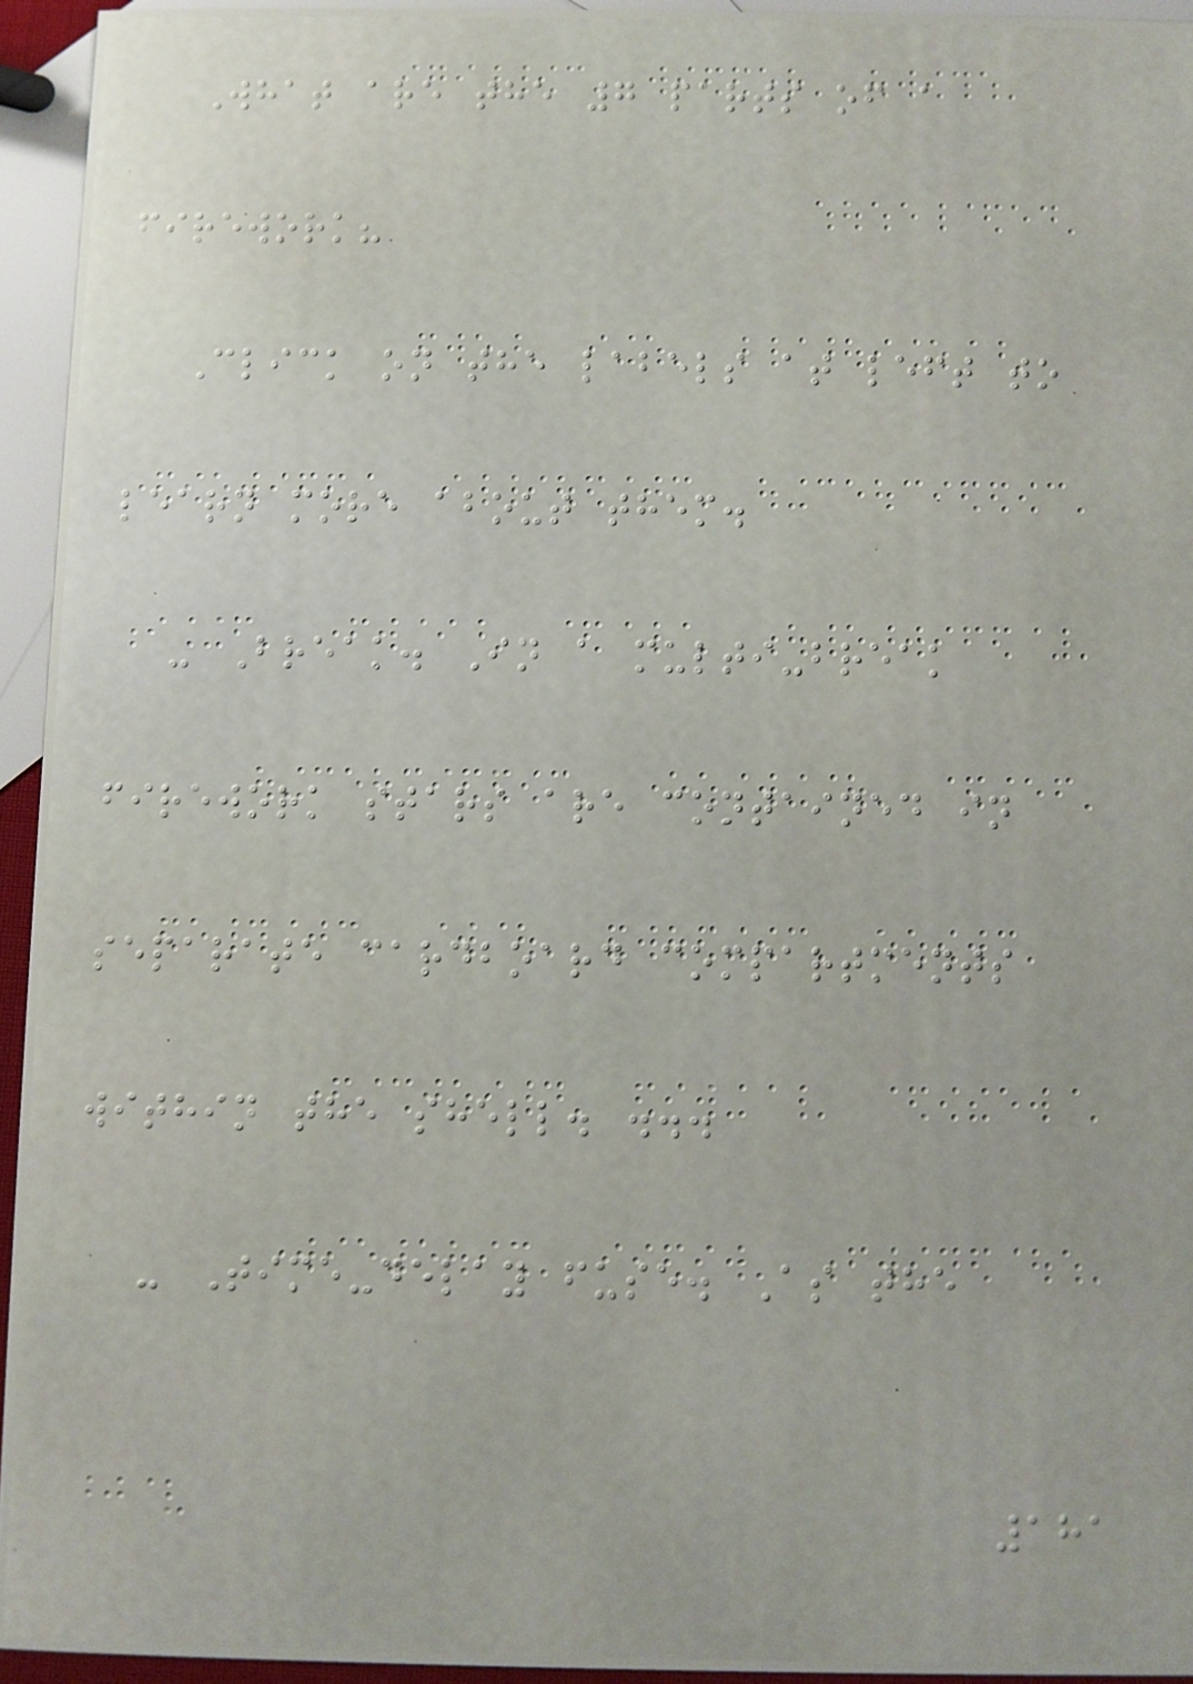What are the 7 parts of a
firework?
Click on the labels at left to
learn more about them.
- Break. In a multi-break
firework stars are contained in
separate cardboard compartments
within the shell. ...
- Time-delay fuse. As the
181
